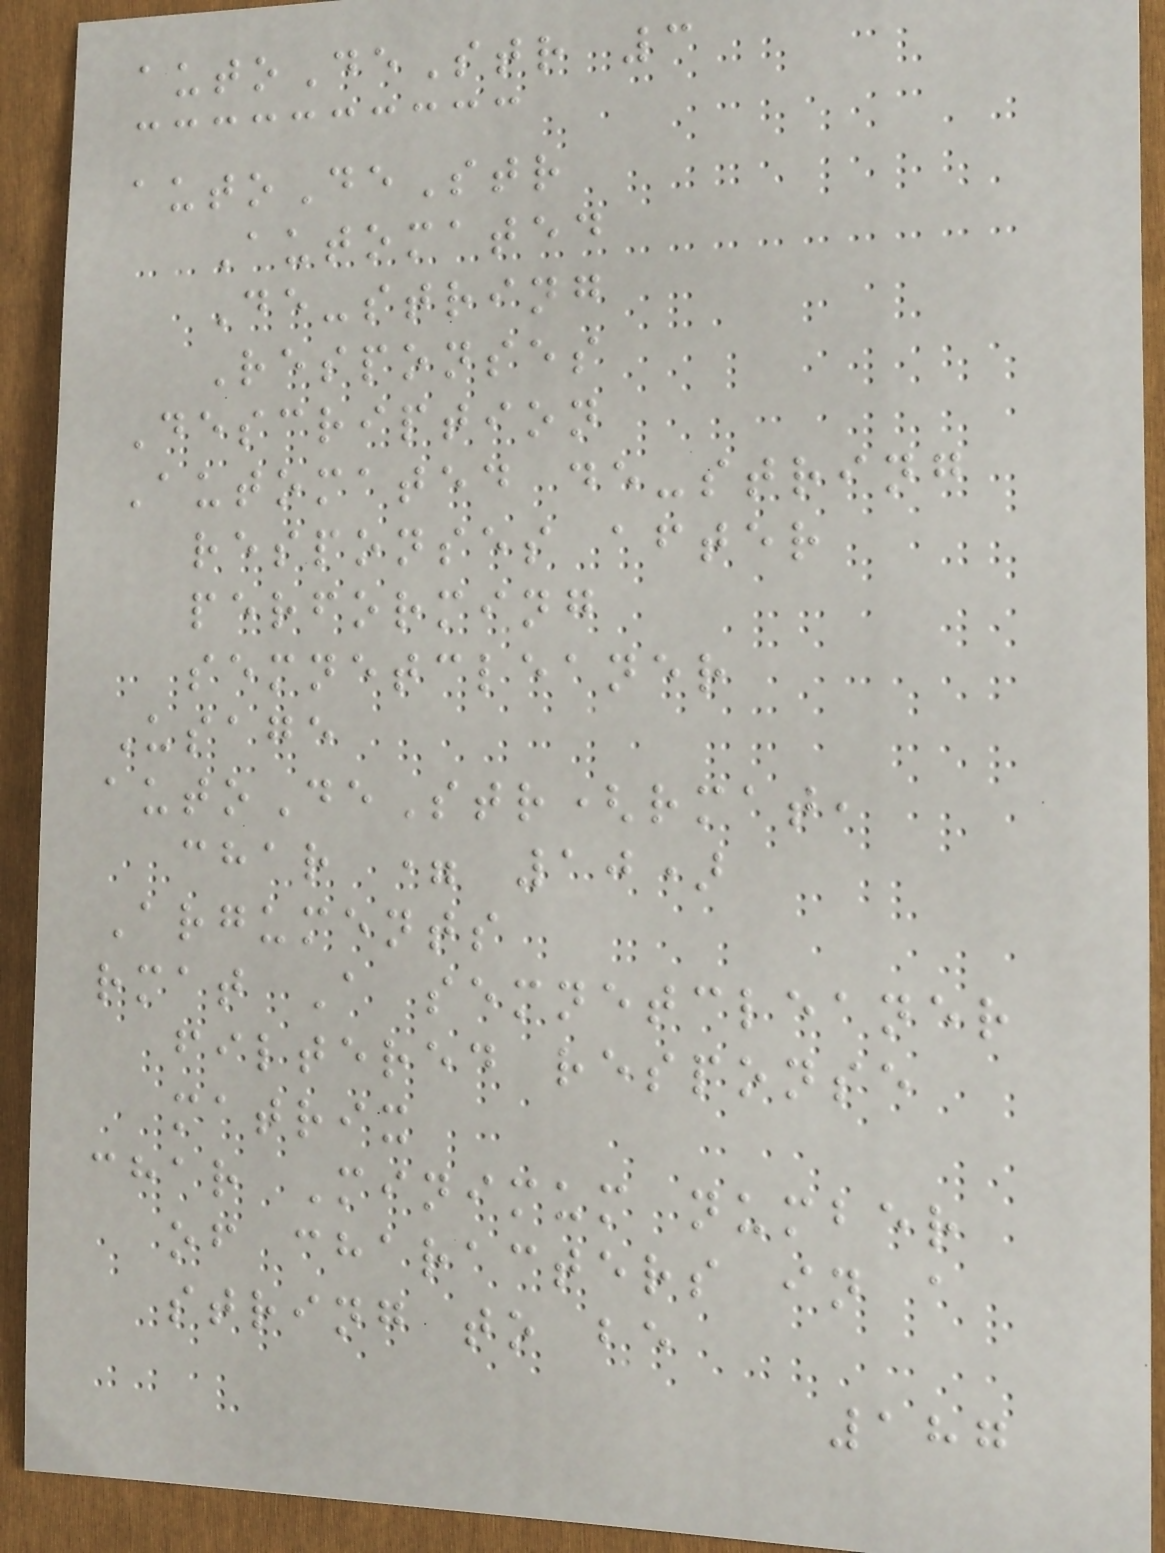autoDeStr 3
autoDeStr
Automated
De-string
Responses
Description
Automated de-string
responses after
performing
semnetcleaner
Usage
autoDeStr(rmat,
char = 10)
Arguments
rmat A semnetcleaner
filtered response
matrix
char Minimum number
of characters in a
string to be
187
